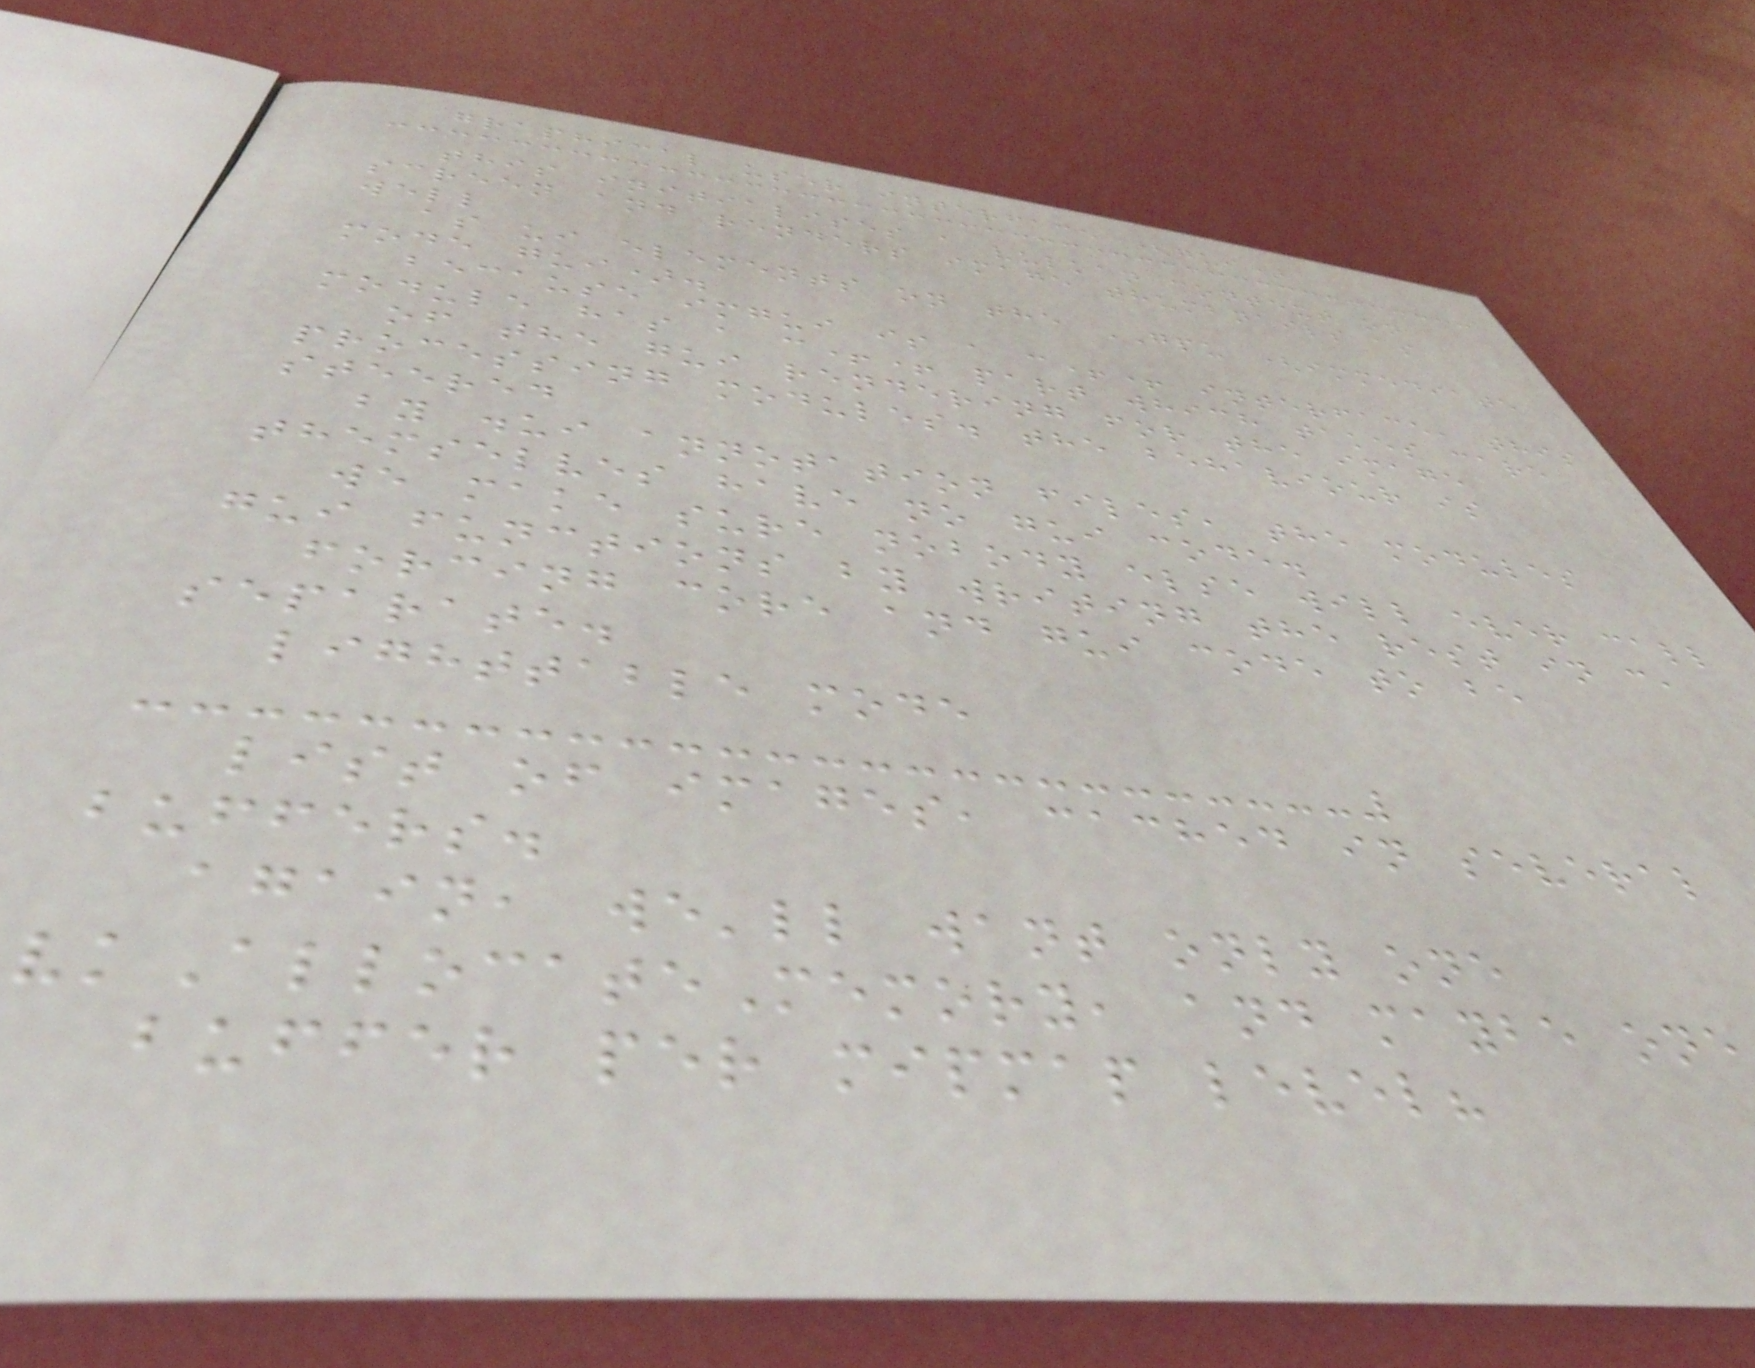graphical user interface (gui)
this initialises a vulkan context on
screen and renders image thumbnails as
well
as ui elements on the GPU (immediate
mode gui).
because imgui is a c++ interface, this
module has a c++ part which takes care
of the gui rendering for the image
processing modules. the behaviour is
steered
by .ui annotation files, the modules
themselves have no gui code.
we make sure nobody else will ever call
gui functions by writing the rest in c,
forcing core and gui code to be
separate.
lighttable mode
list of images, cached in several
buffers.
again, we'll want only one
vkAllocateMemory, and maybe one
buffer per mipmap level?
